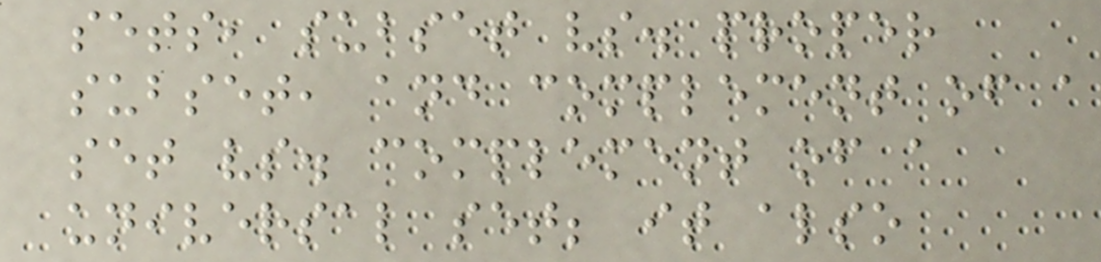sets, subset vs. proper
subset, and complement of a
set vs. complement of a
universal set; it also
